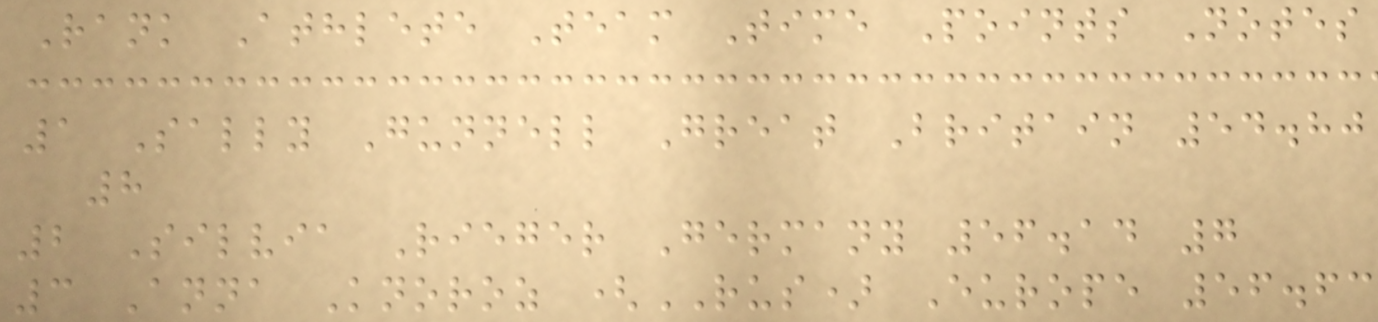Rank Athlete Team Time Points Notes
1 Sally Gunnell Great Britain 54.80
8
2 Silvia Rieger Germany 56.14 7
3 Anna Knoroz (RUS) Europe 56.63
